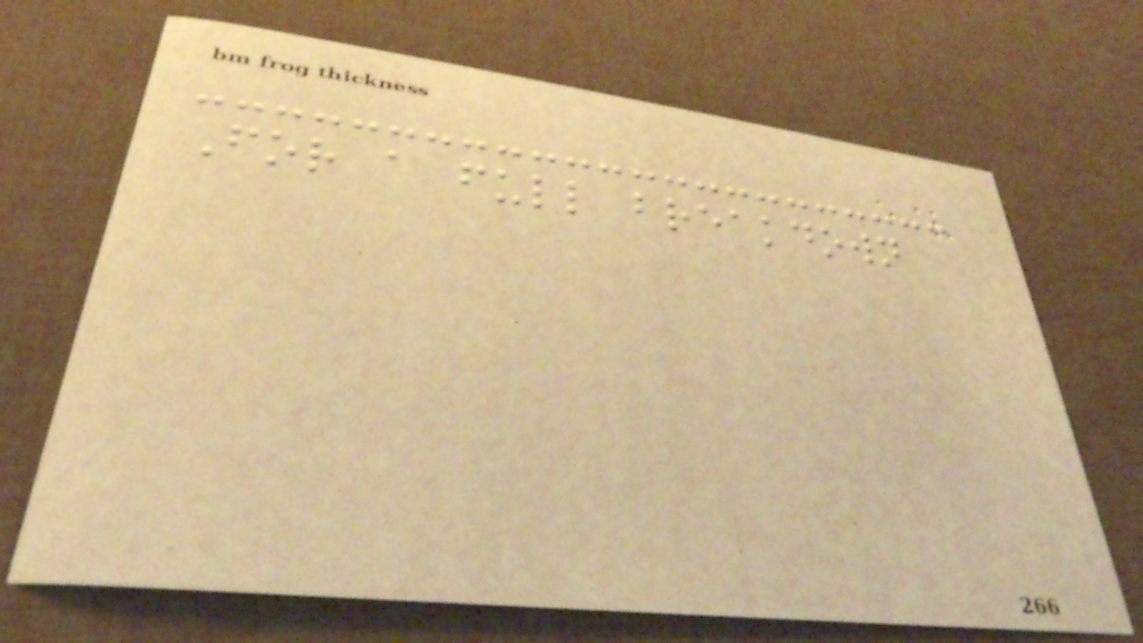For a full breakdown
